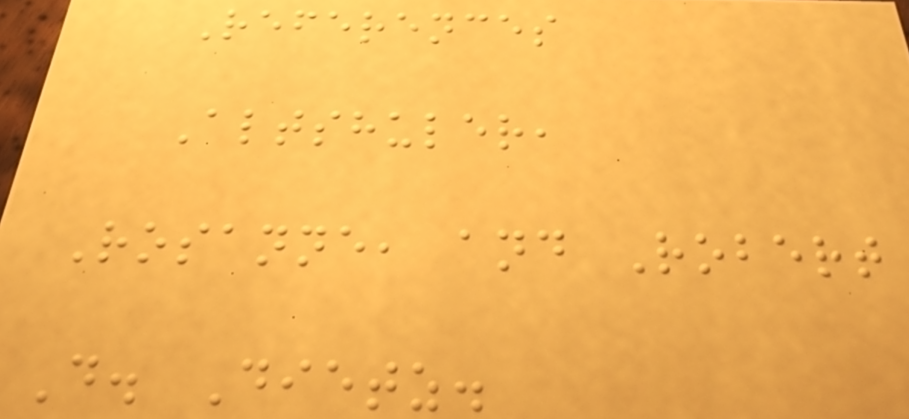References
Altshuler,
Rosanne, and Robert
D. Dietz.
